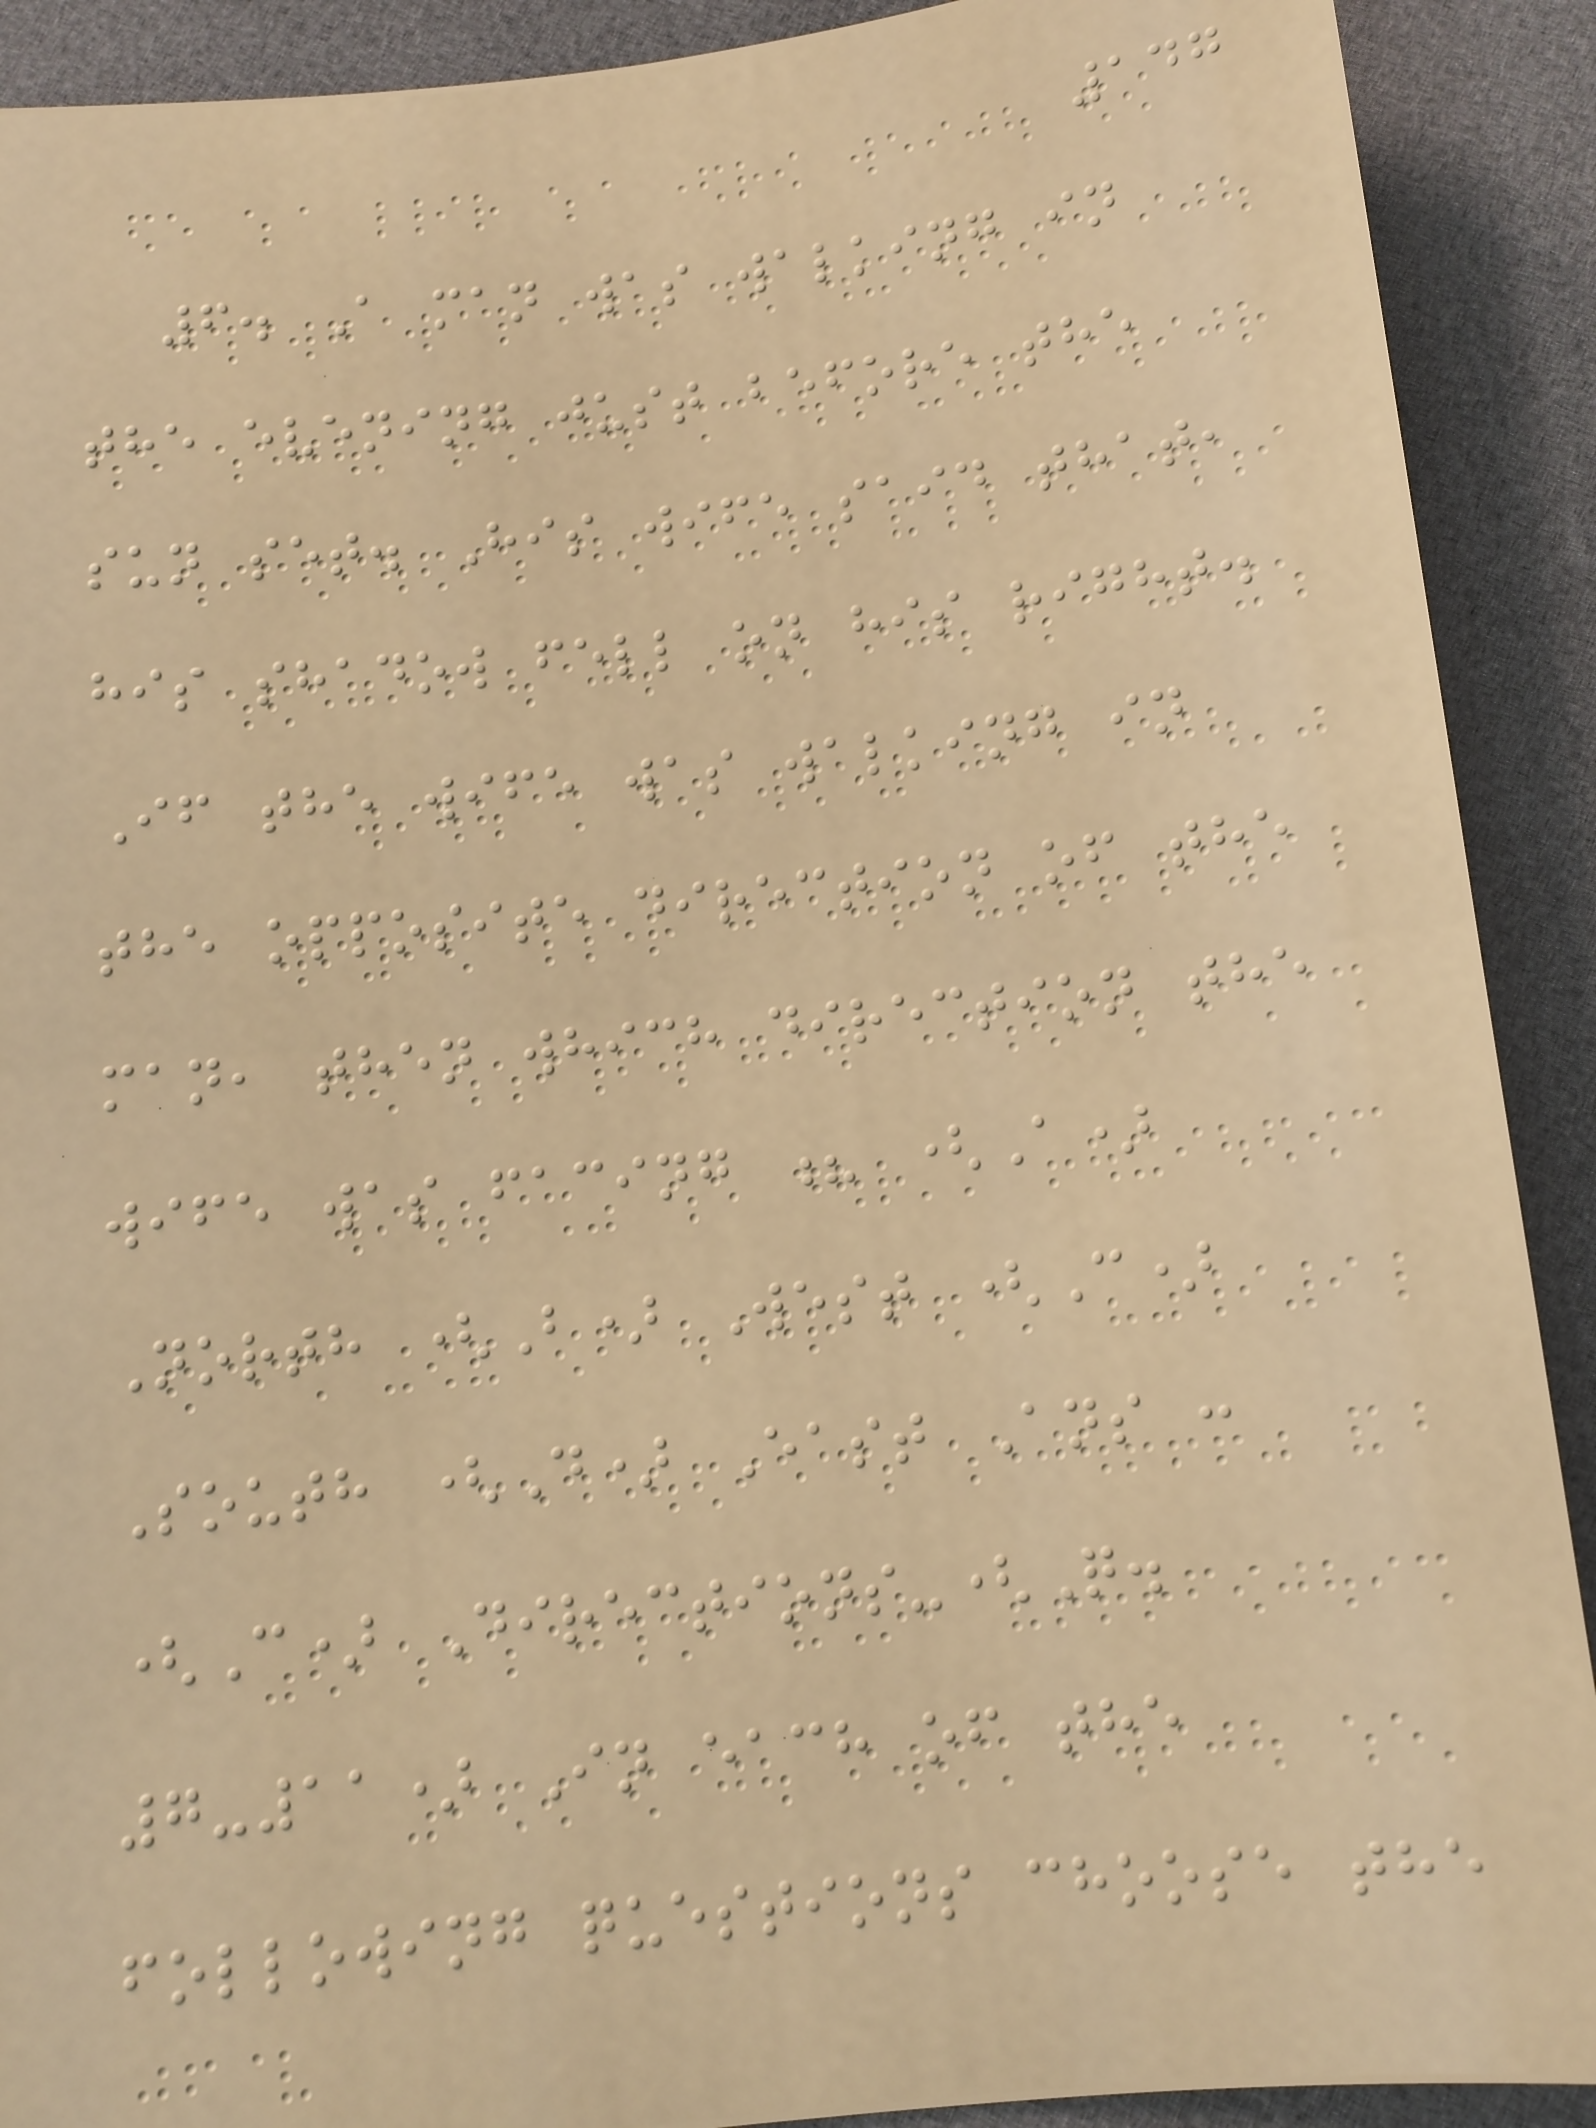147
6. A man was walking in
the evening just before the
sun set. His wife said that,
his shadow fell on his right.
If the wife was walking in
the opposite direction of the
man, then which direction the
wife was facing ? (A)
North (B) West (C)
South (D) East Ans :
(C) Directions-(Q.
7-11) In each of the
following questions choose the
